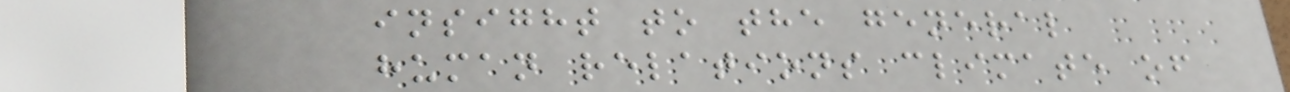insight to the general
human relations climate of
